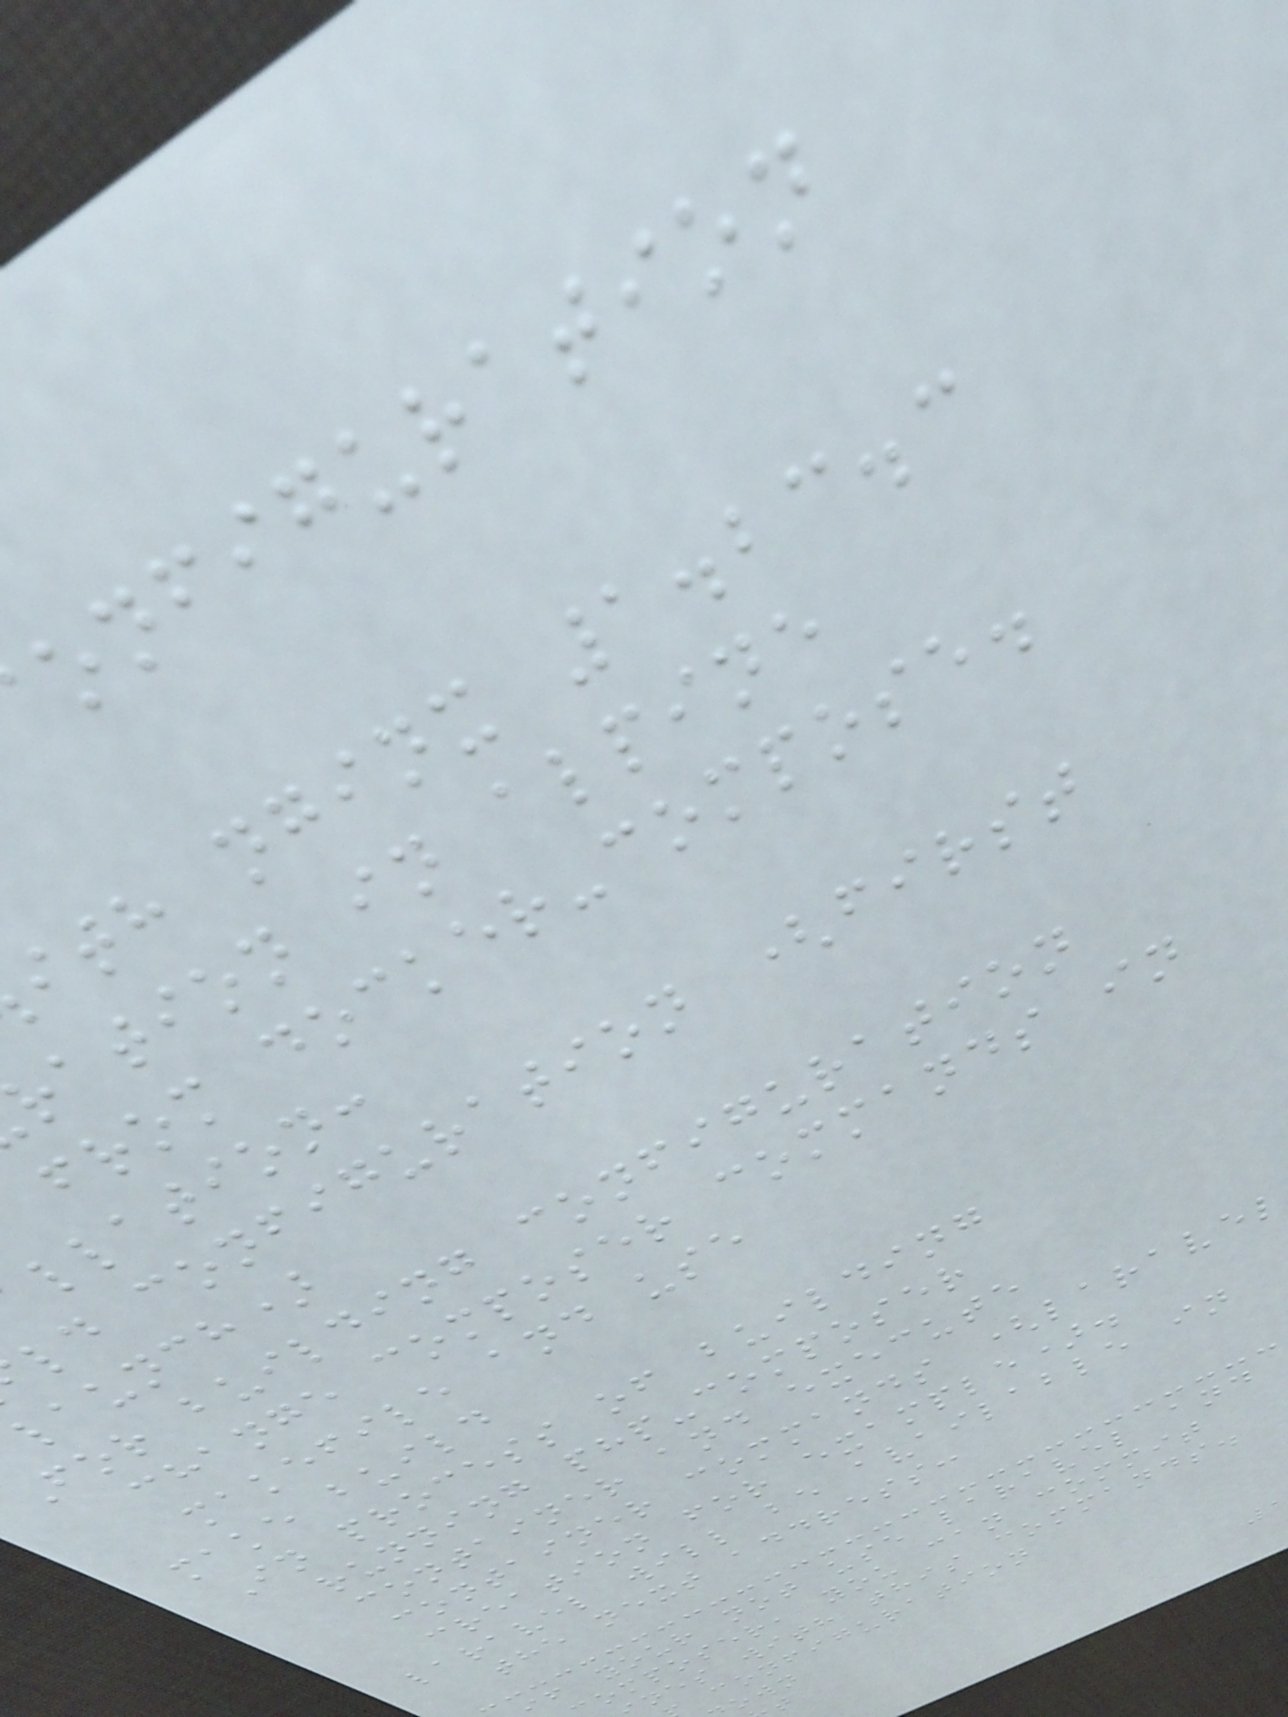onfiguration
ith nginx 1.23.3
ration in alpine
from docker-compose.
llation:
ld configuration (first
launch)
For building configuration
change composer commands in
makefile and use
make build
In process of building
running php-composer
container and execute
container commands (laravel
creation for example).
laravel will be available in
the next address:
if your not use laravel and
omposer, you can commit
nes with this commands.
configuration
